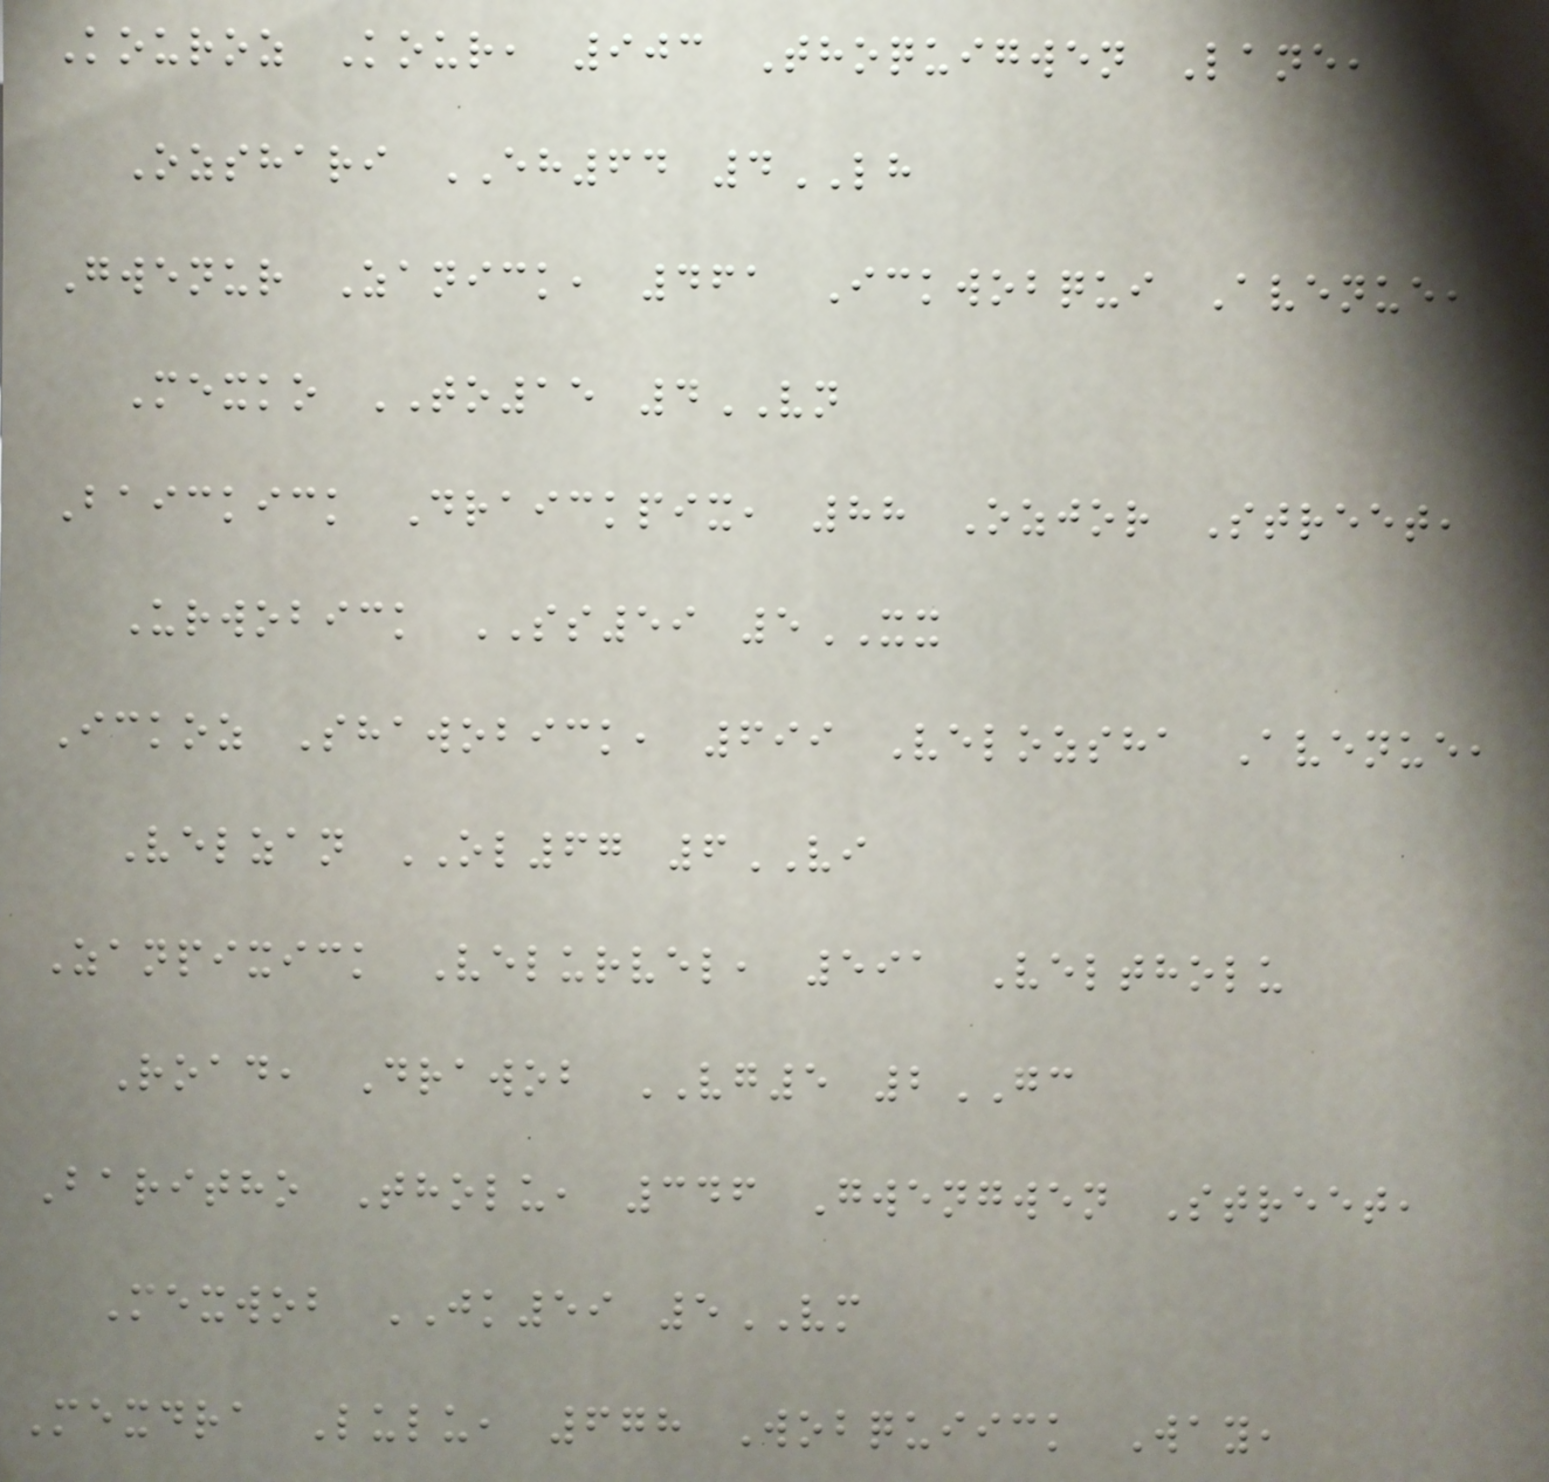Kouroz Kour, 903 Thoquigwen Lane,
Ozshari EH64 4LH
Gwenur Zanick, 461 Ickwobqui Avenue,
Mexko TO15 4VN
Baickick Draickpix, 88 Ozjor Street,
Urwobick SS59 5XX
Ickoz Shawobick, 699 Velozsha Avenue,
Velzan OL67 6VI
Zanpixick Velurvel, 591 Veltholu
Road, Drawob VG5 2GC
Baritho Tholu, 346 Gwengwen Street,
Mexwob JK59 5VM
Mexdra Lulu, 678 Wobquiick Way,
